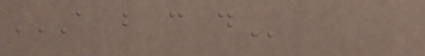A B C D
